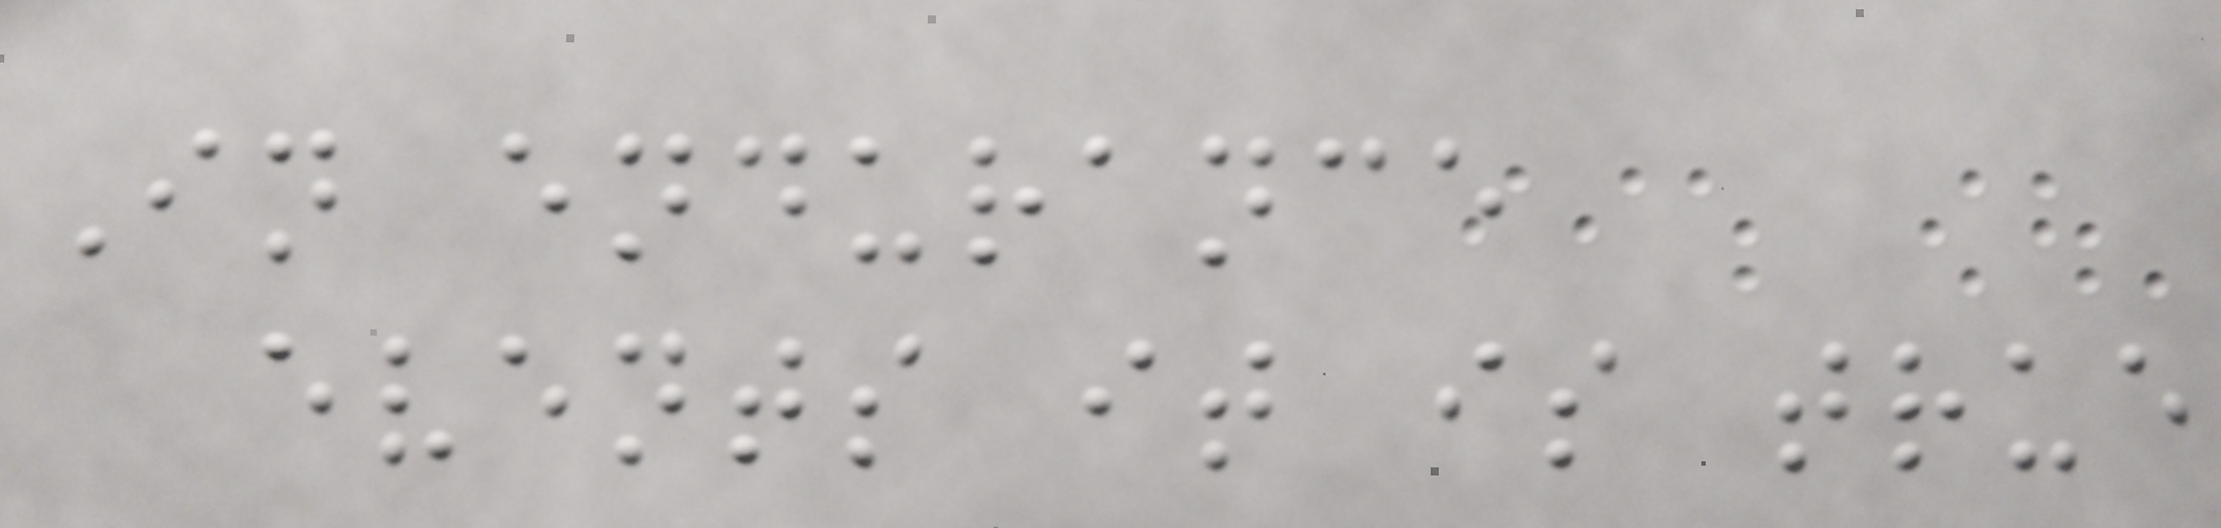In endurance
events it is true
